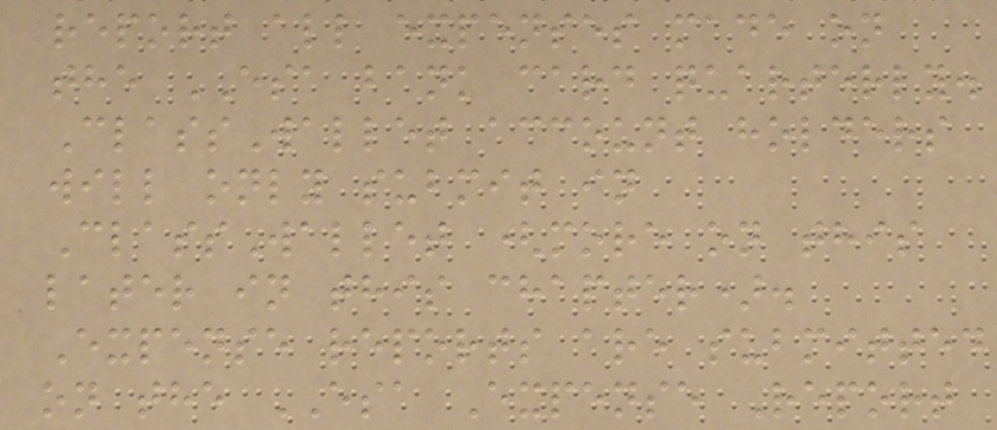report all expenses made on
the ESA bank card quarterly.
ClassWallet account holders
will only submit in
ClassWallet (more on this
later in this chapter).
Expense reports are submitted
on the ESA Expense Report
